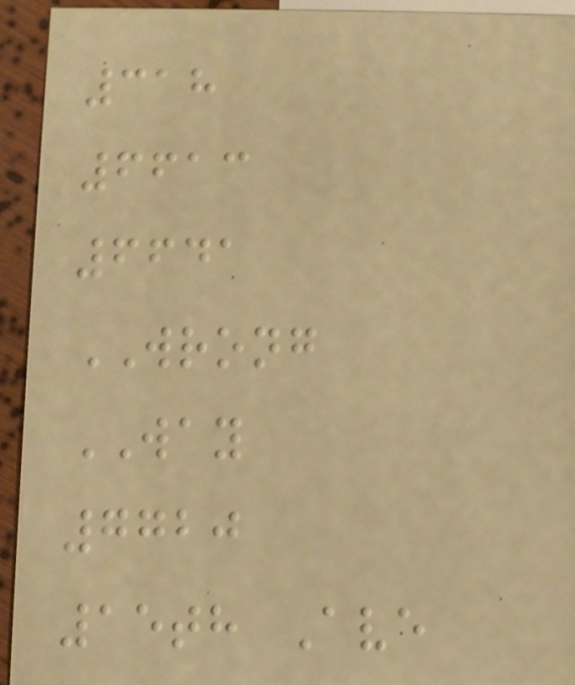318
6613
6641
WRONG
WAY
7720
15th Ave
